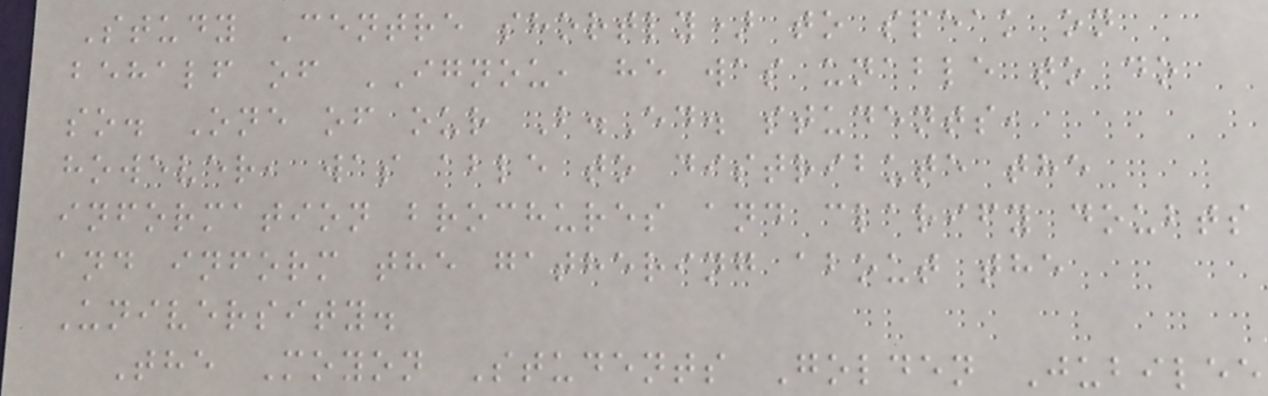Study Centre shortly) to speak on
behalf of IGNOU, he was unable to do
so. One of our B.Ed. students,
however, was able to distribute the
information brochures and clarify doubts
and inform the gathering about the
University.
The Moyon Students Golden Jubilee
